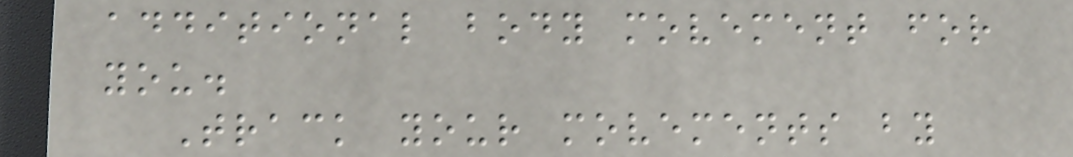additional body movement for
you.
Track your movements by
